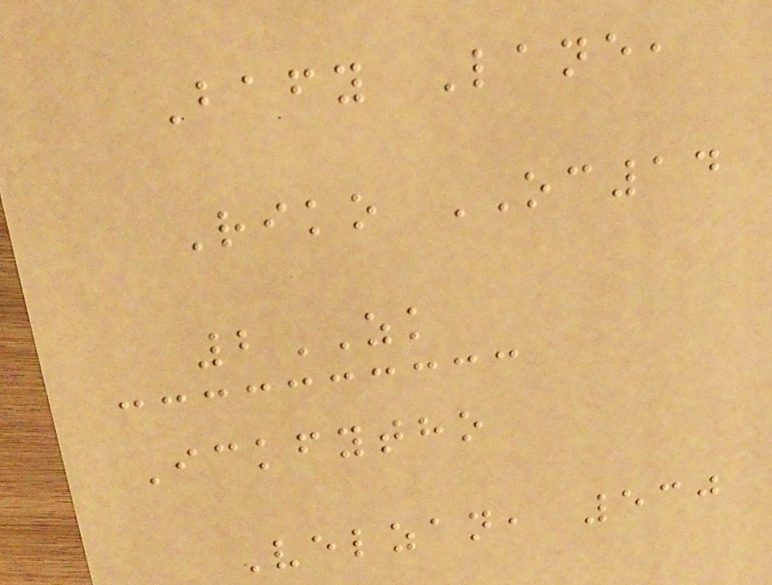Bafy Lane,
Riko OC14
2ZK
Ickfytho
Velzan, 530
